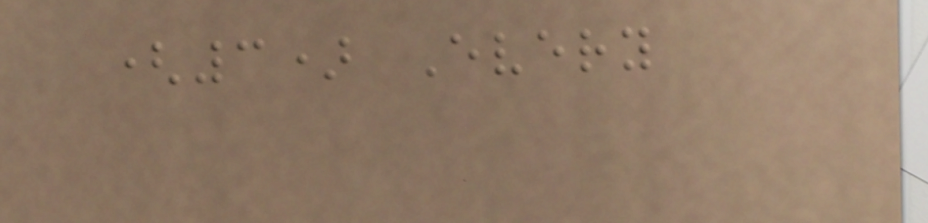(3) Every
